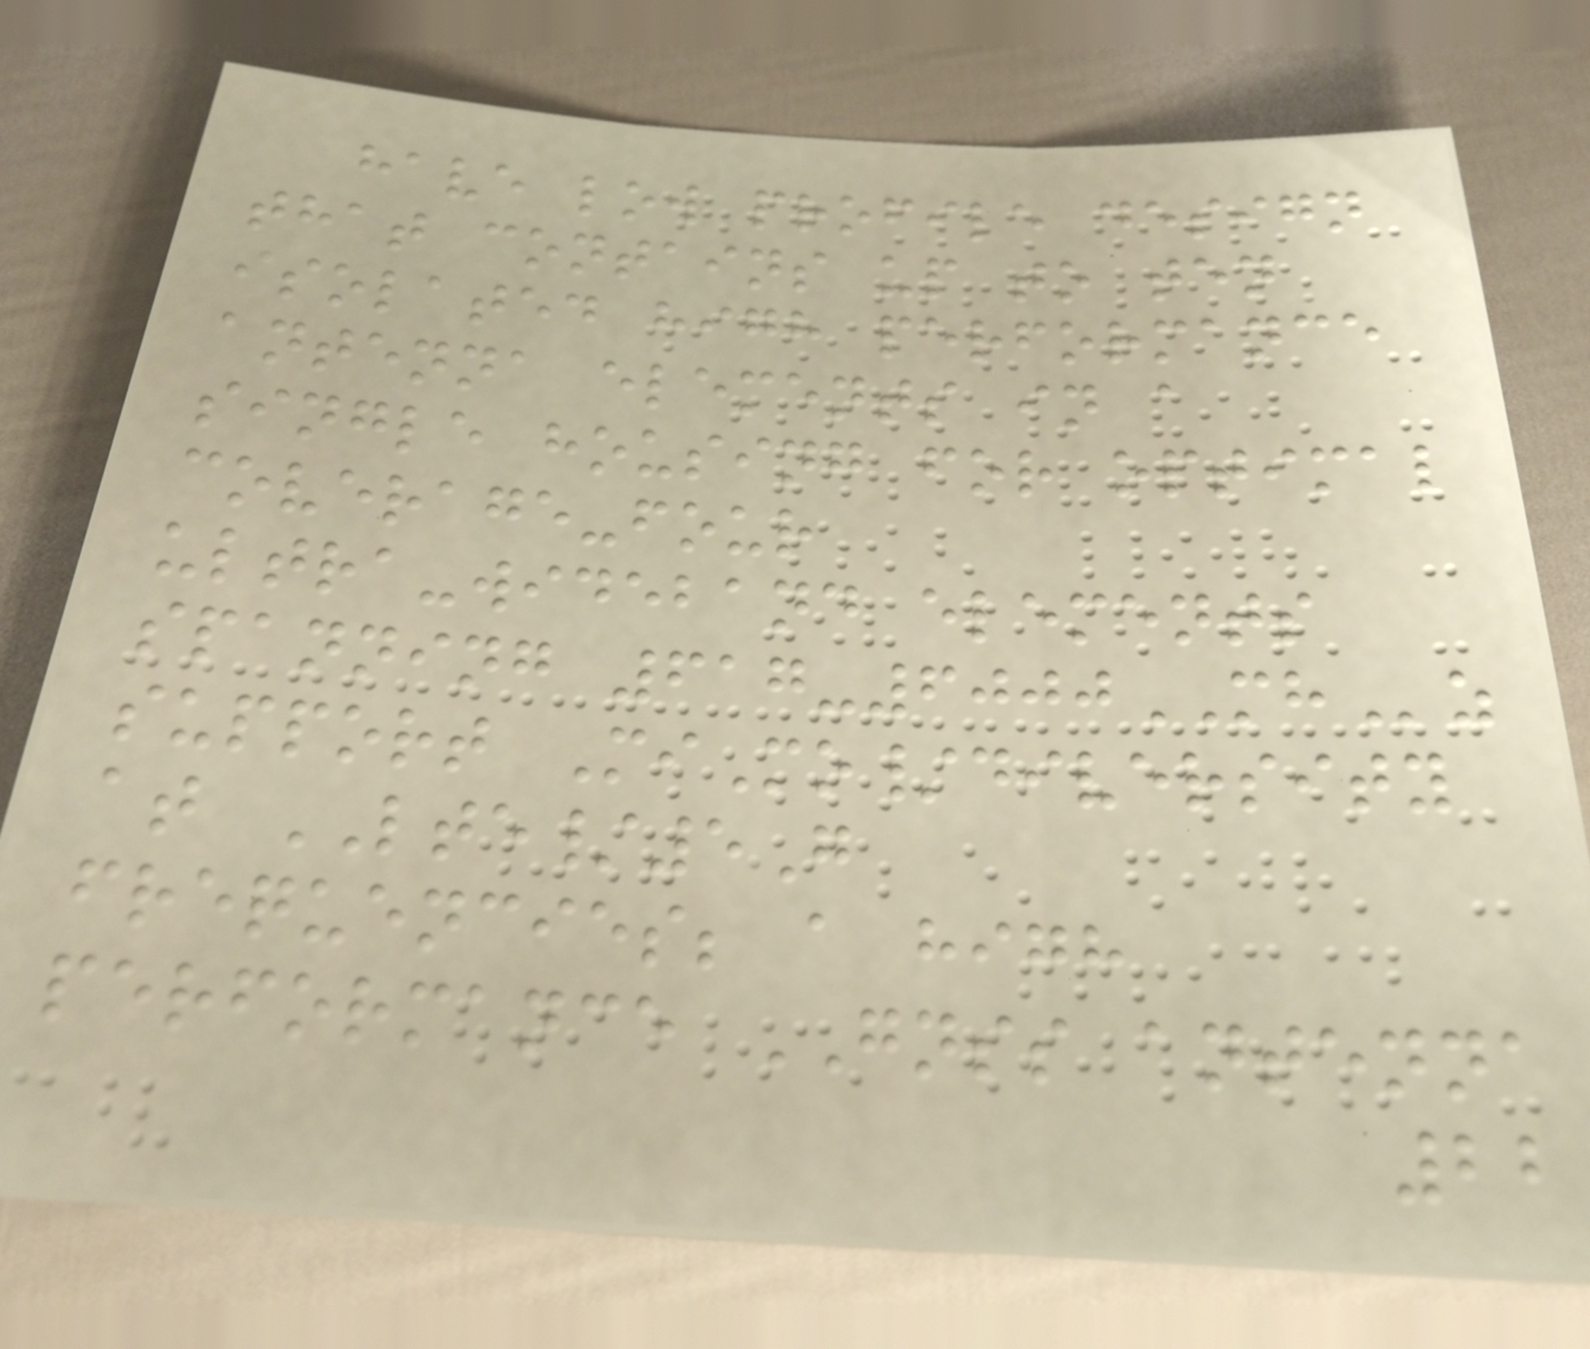have low profile design
that contains up to ten
isolated high performance
antenna elements in a
single housing for optimal
coverage-four
ultra-wideband elements
spanning 617-6000MHz
support MiMo/diversity
at LTE/5G
frequencies; a high
performance GNSS antenna
22
